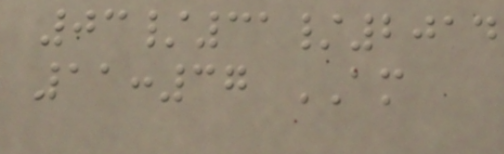03/31/2014
11:37 AM
